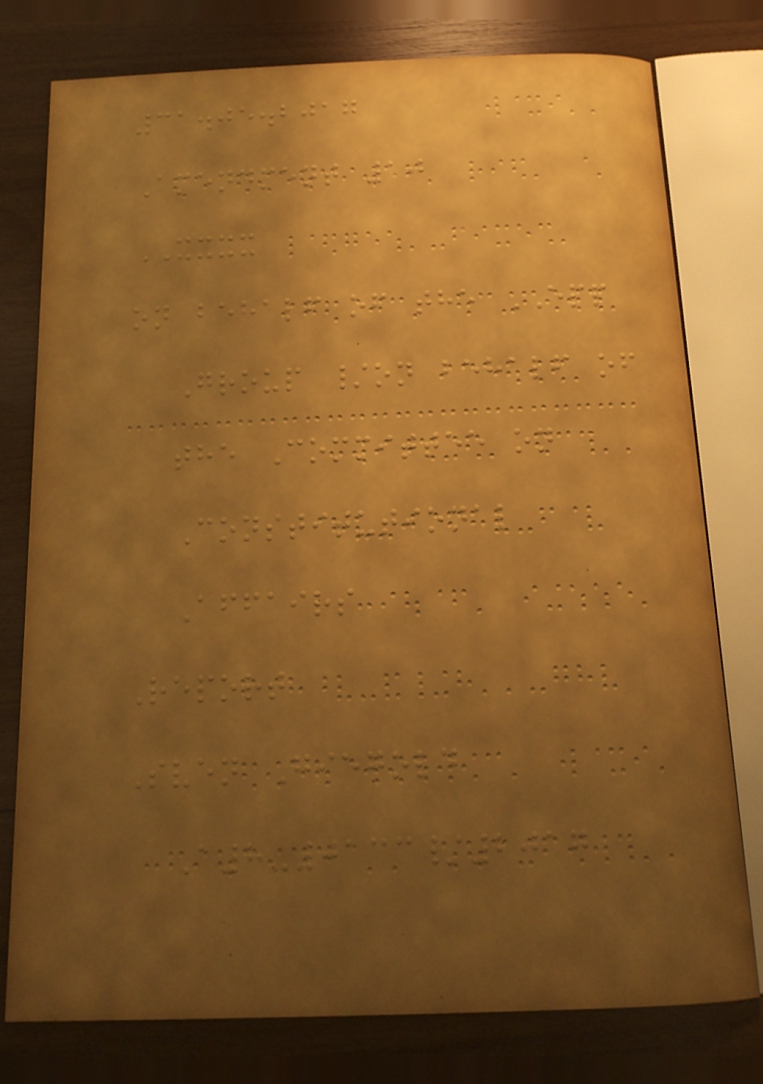31.05.2017
Amendment 10
XXXX
on behalf of the EPP
Group /on behalf of
the Committee on
Constitutional
Affairs
Report
Sven Giegold
A8-0133/2017
